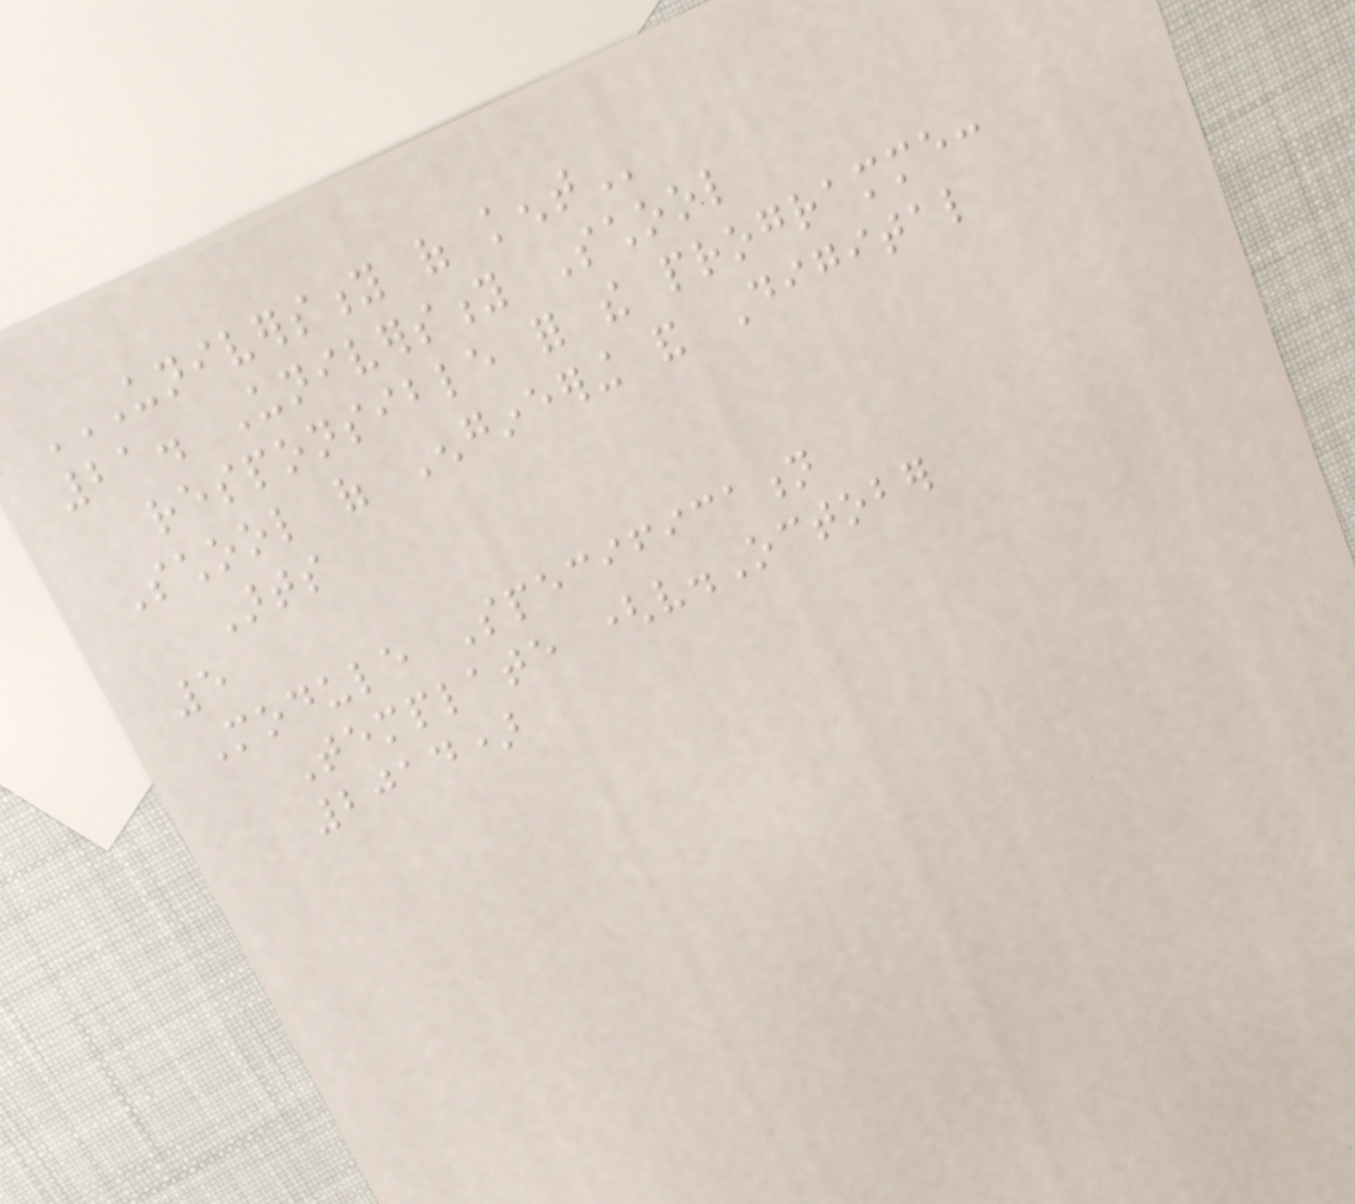UNIVERSITY OF KENT
21. University School
responsible for the programme:
School of Engineering and Digital
Arts
5
Module Specification
Template (v.October
2014)
